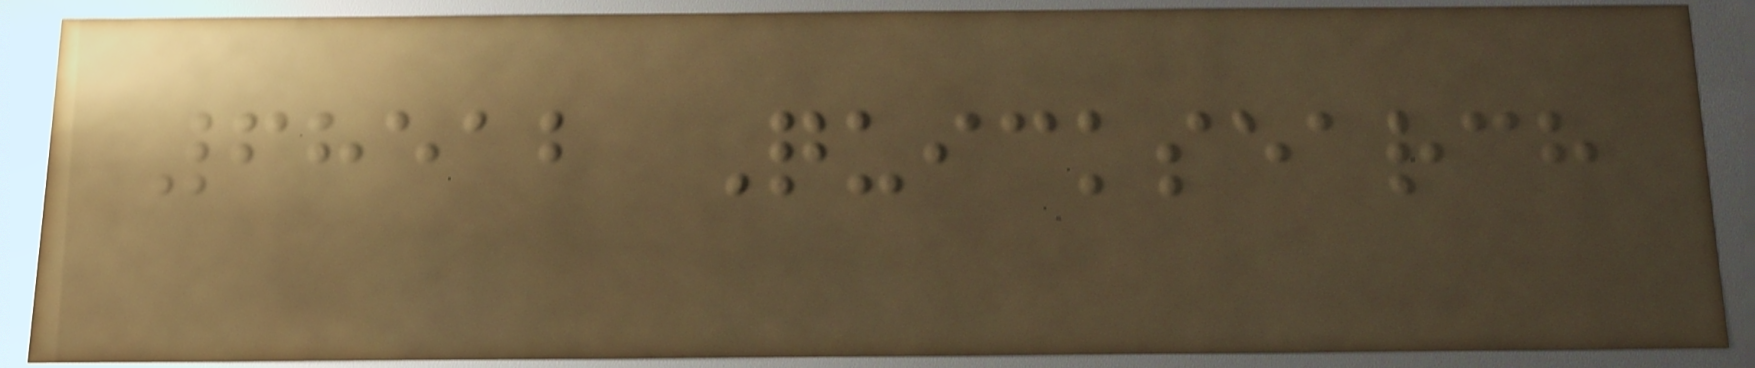68512 Quicksearch
